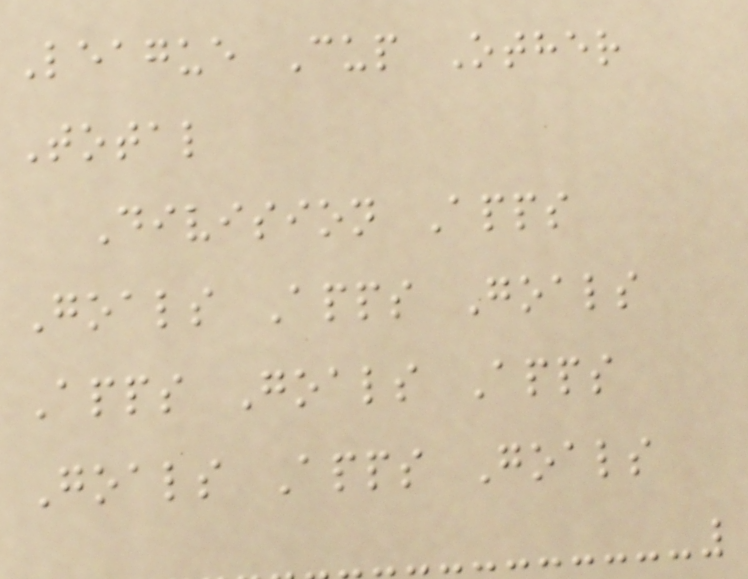League Cup Other
Total
Division Apps
Goals Apps Goals
Apps Goals Apps
Goals Apps Goals
